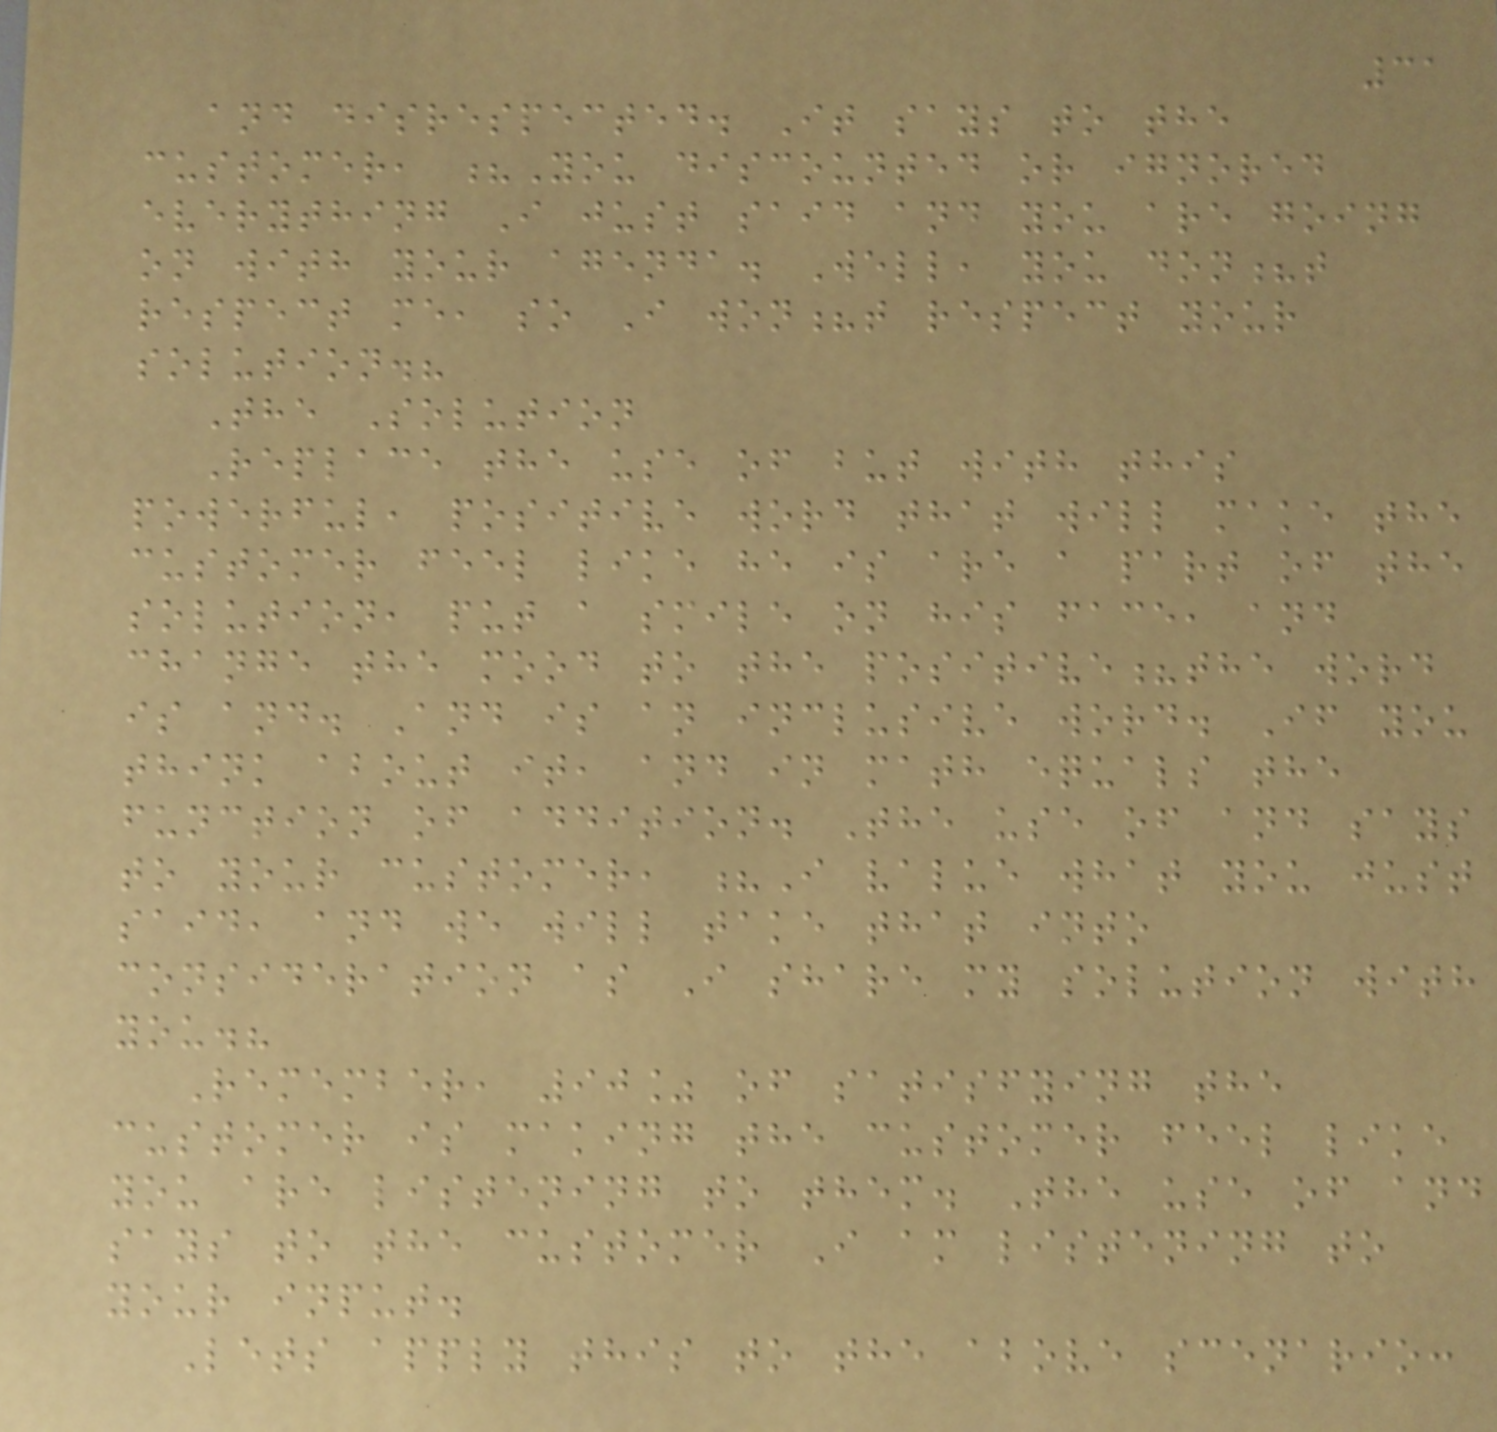31
and disrespected. It says to the
customer, ?You discounted or ignored
everything I just said and you are going
on with your agenda. Well, you don?t
respect me, so I won?t respect your
solution.?
The Solution
Replace the use of but with this
powerful, positive word that will make the
customer feel like he is are a part of the
solution, put a smile on his face, and
change the mood to the positive?the word
is and. And is an inclusive word. If you
think about it, and in math equals the
function of addition. The use of and says
to your customer, ?I value what you just
said, and we will take that into
consideration as I share my solution with
you.?
Remember, 90% of satisfying the
customer is making the customer feel like
you are listening to them. The use of and
says to the customer I am listening to
your input.
Lets apply this to the above scenario:
